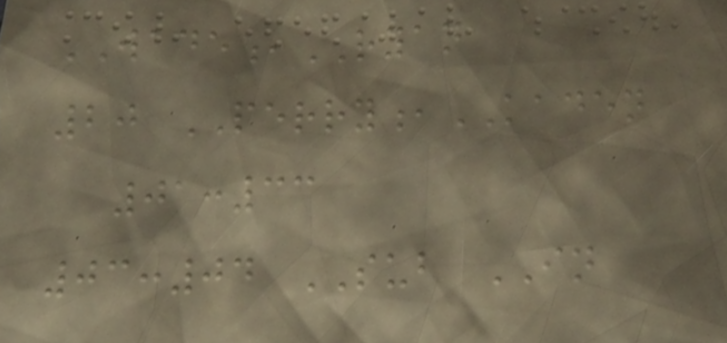WADE,RYAN
20 PERRY,KADEN
01:33
03:04 SUB IN
